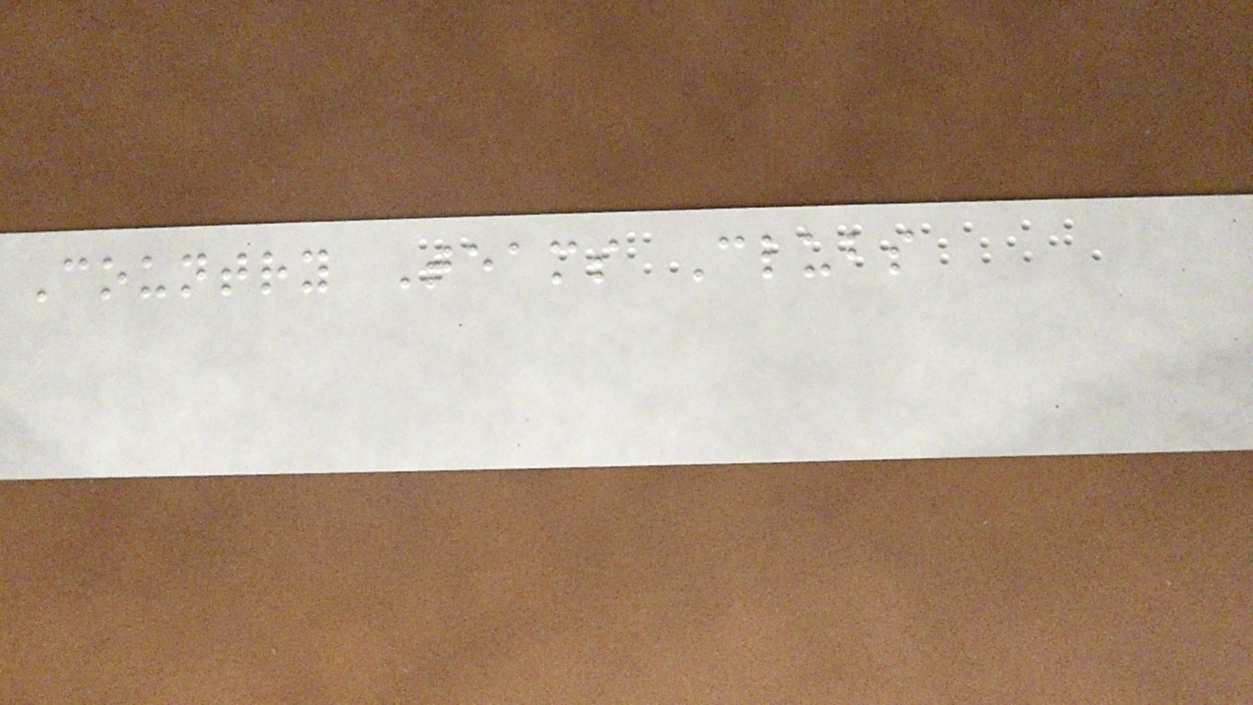Country Teams Clubs
